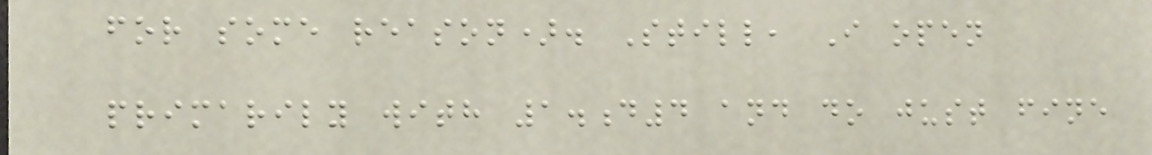for some reason). Still, I open
primarily with 1.d4 and do just fine
